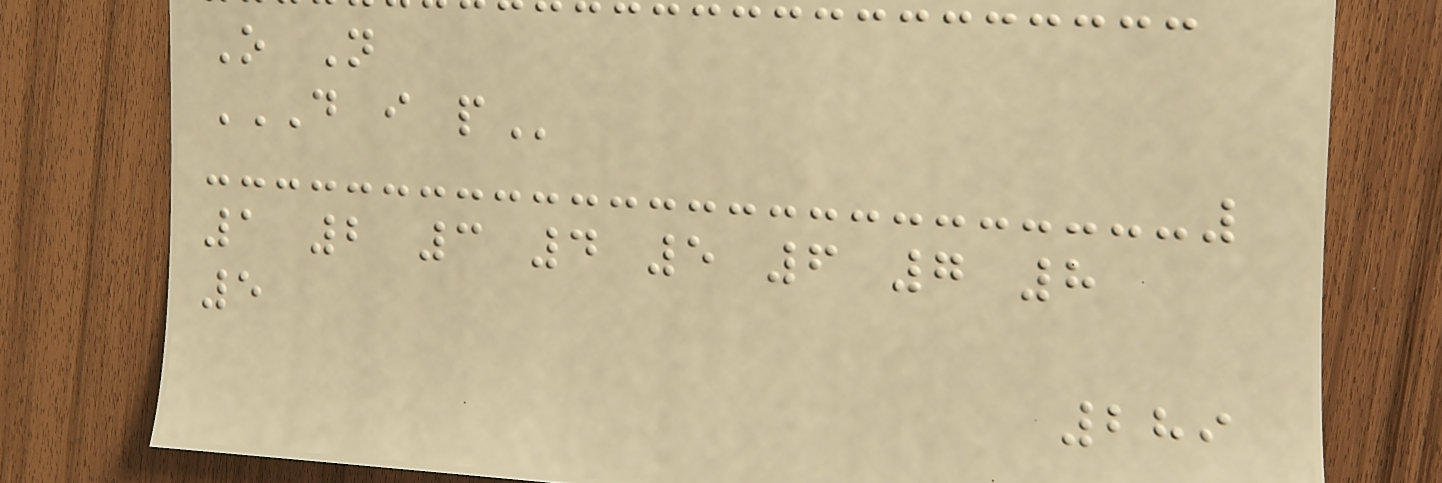O N
D I P
1 2 3 4 5 6 7 8
5
289
